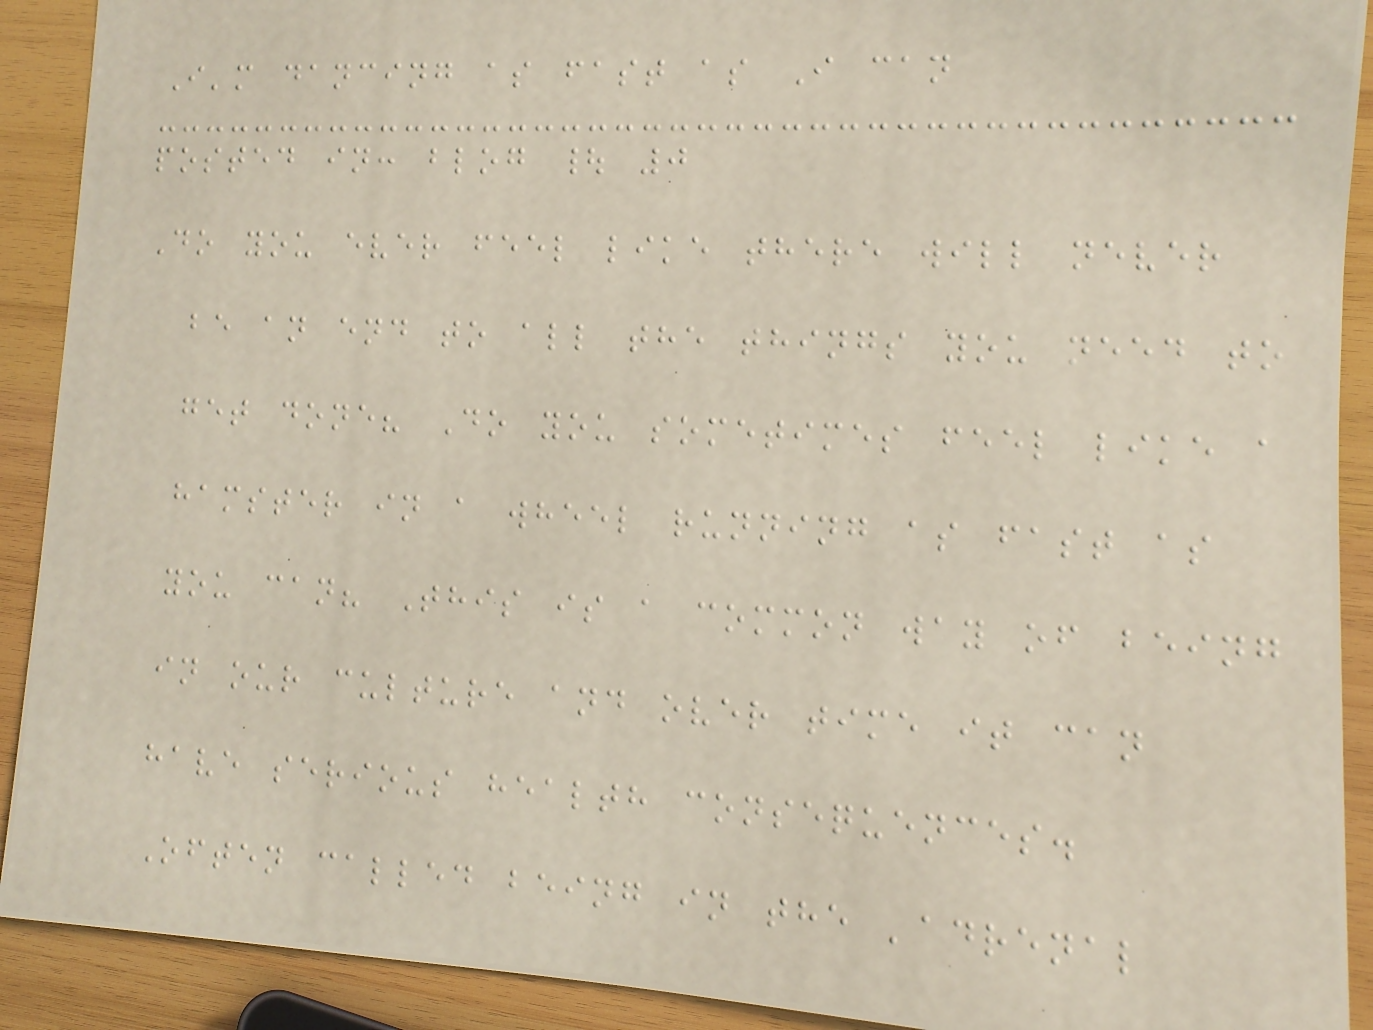I'm dancing as fast as I can
posted in: blog | 0
Do you ever feel like there will never
be an end to all the things you need to
get done? Do you sometimes feel like a
hamster in a wheel running as fast as
you can? This is a common way of being
in our culture and over time it can
have serious health consequences.
Often called being in the 'adrenal
